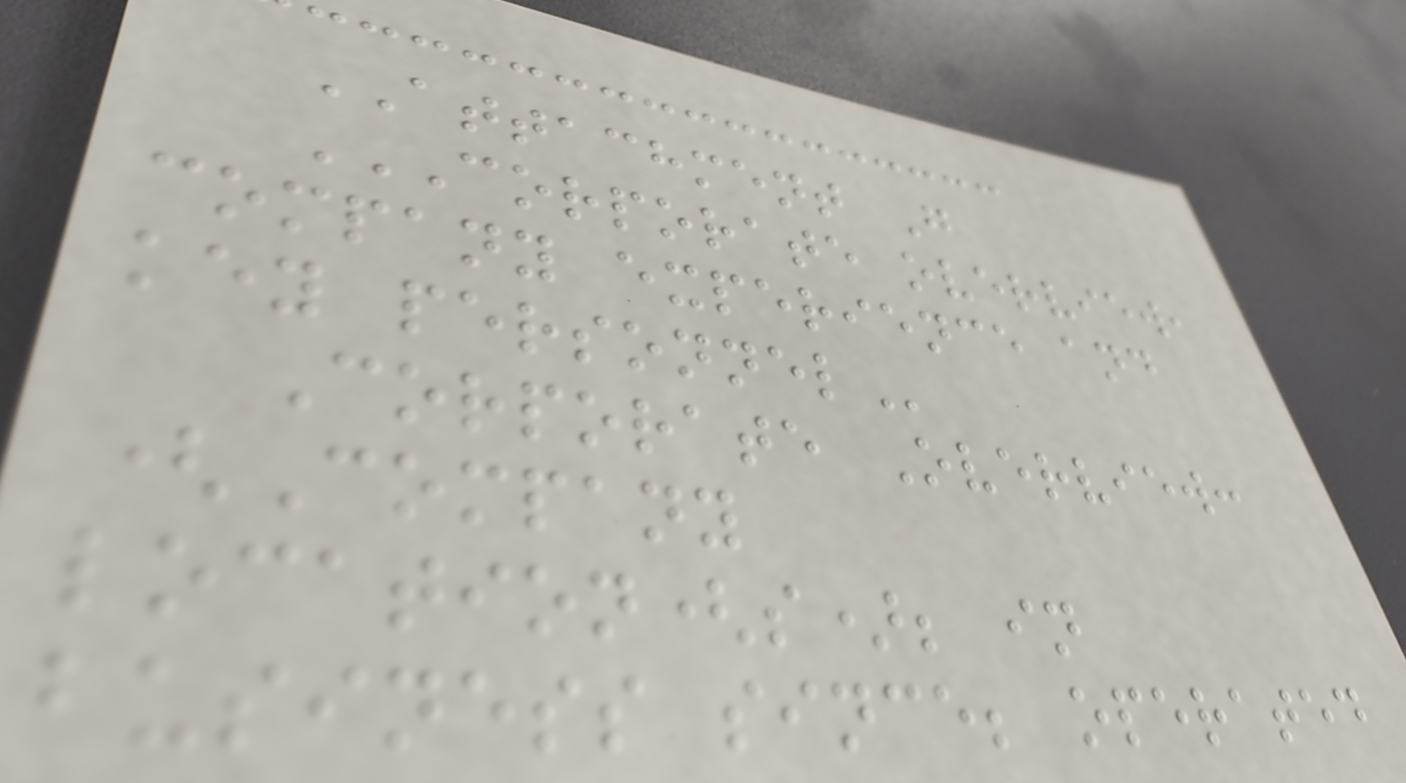ATTACHMENT G
CORPORATE OVERVIEW,
COMPANY EXPERIENCE AND
KEY PERSONNEL
Corporate Overview:
(Company
location(s); in
business since; operated
